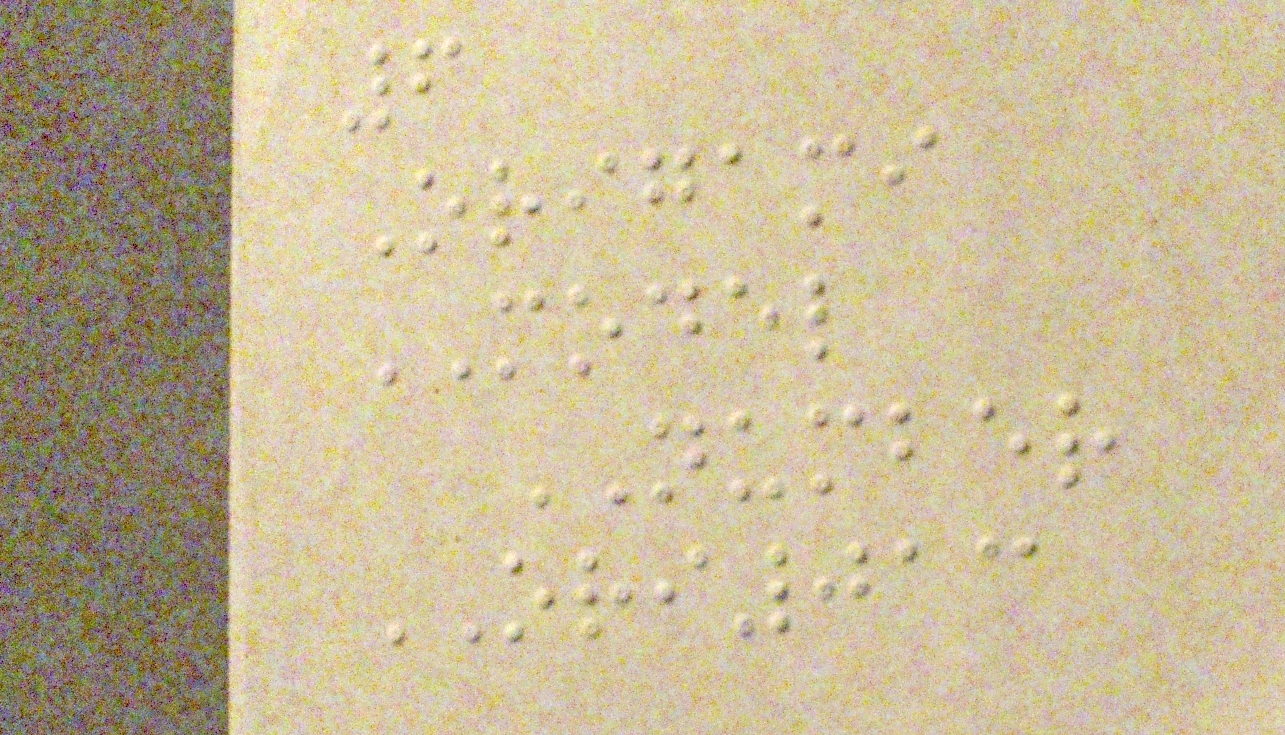6
Origami
MODEL
NUMBER
ORI013
